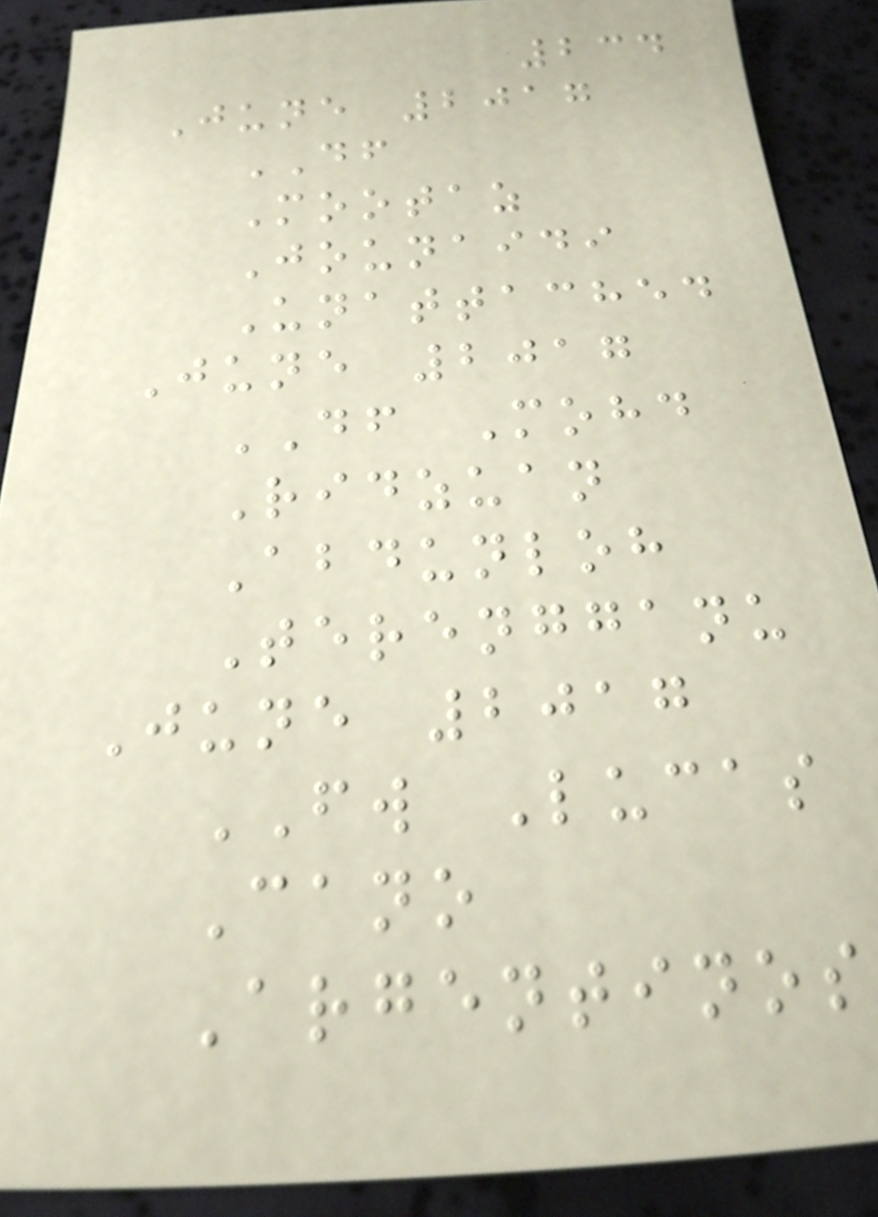234
June 2017
DF
Mootaz
Jounaidi
Unattached
June 2017
DF Mohd
Ridzuan
Abdunloh
Terengganu
June 2017
FW Lucas
Cano
Argentinos
